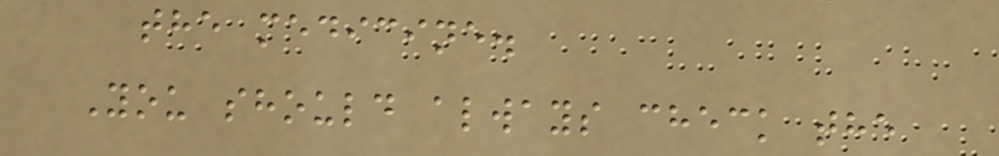the medicine.
You should always check the
